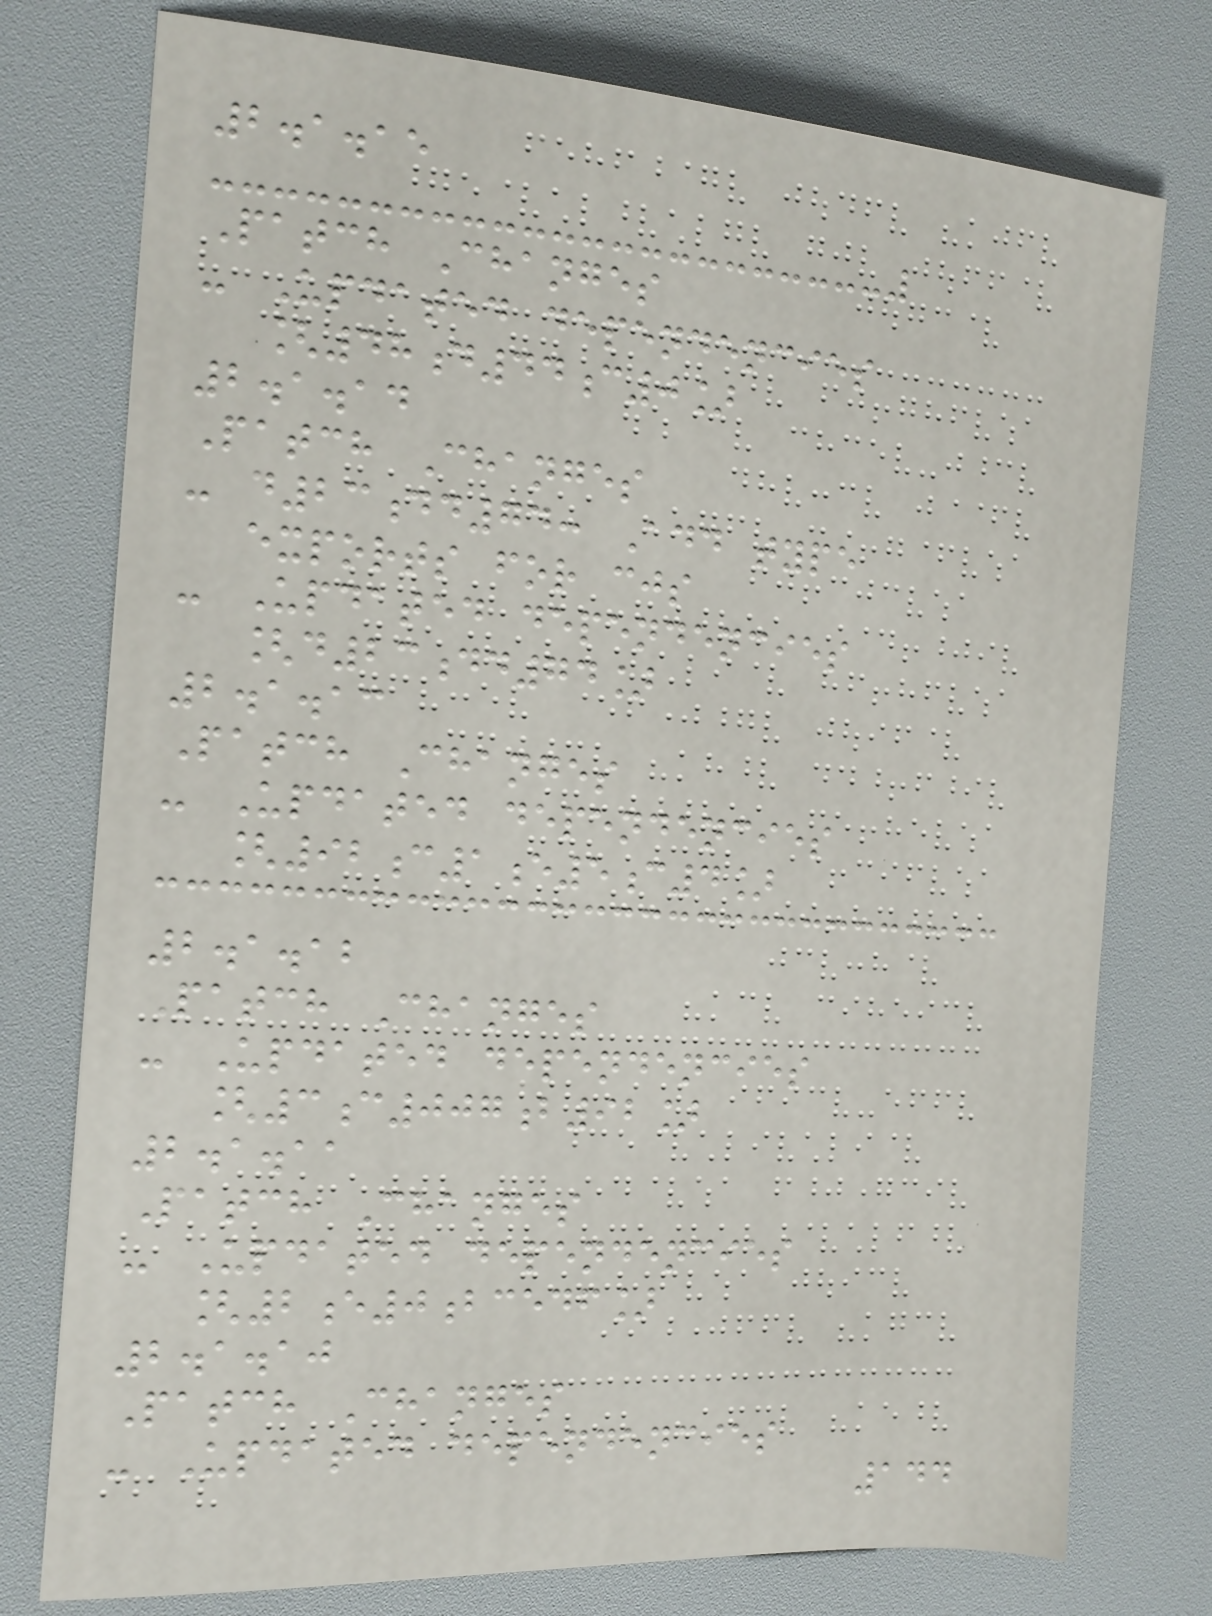2.1.15
Patch Changes
- Updated dependencies
[48d44c0]
2.1.14
Patch Changes
- d23dd74: Add type
exports for cjs
- Updated dependencies
[d23dd74]
2.1.13
Patch Changes
- Updated dependencies
[92c1e5c4]
2.1.12
Patch Changes
- Updated dependencies
[3c007b92]
2.1.11
Patch Changes
- Updated dependencies
[2e0bcedf]
2.1.10
Patch Changes
- Updated dependencies
144
